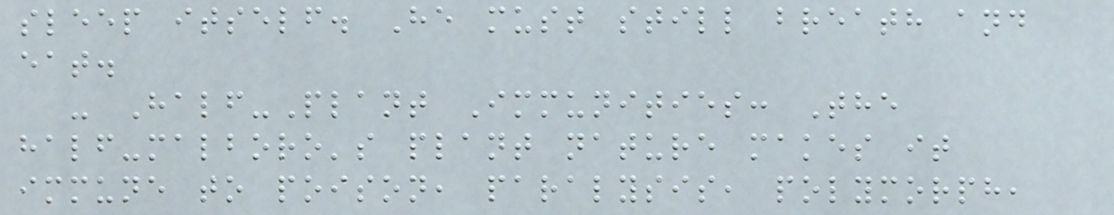sleep itself. He must still breath and
eat.
- Half-Plant Immunities: The
half-malboro's plant nature makes it
immune to poison, paralysis, polymorph,
